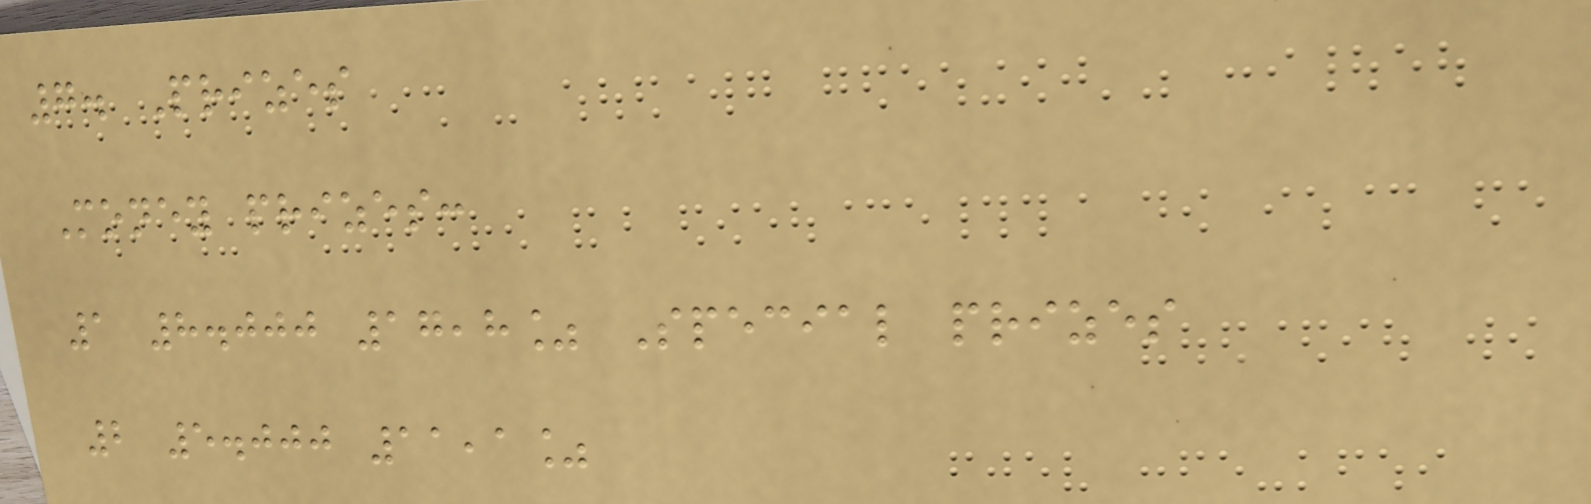7. Prizes
Money prizes:
1 8.000 17,8% Special prizes
2 5.000 11,1%
